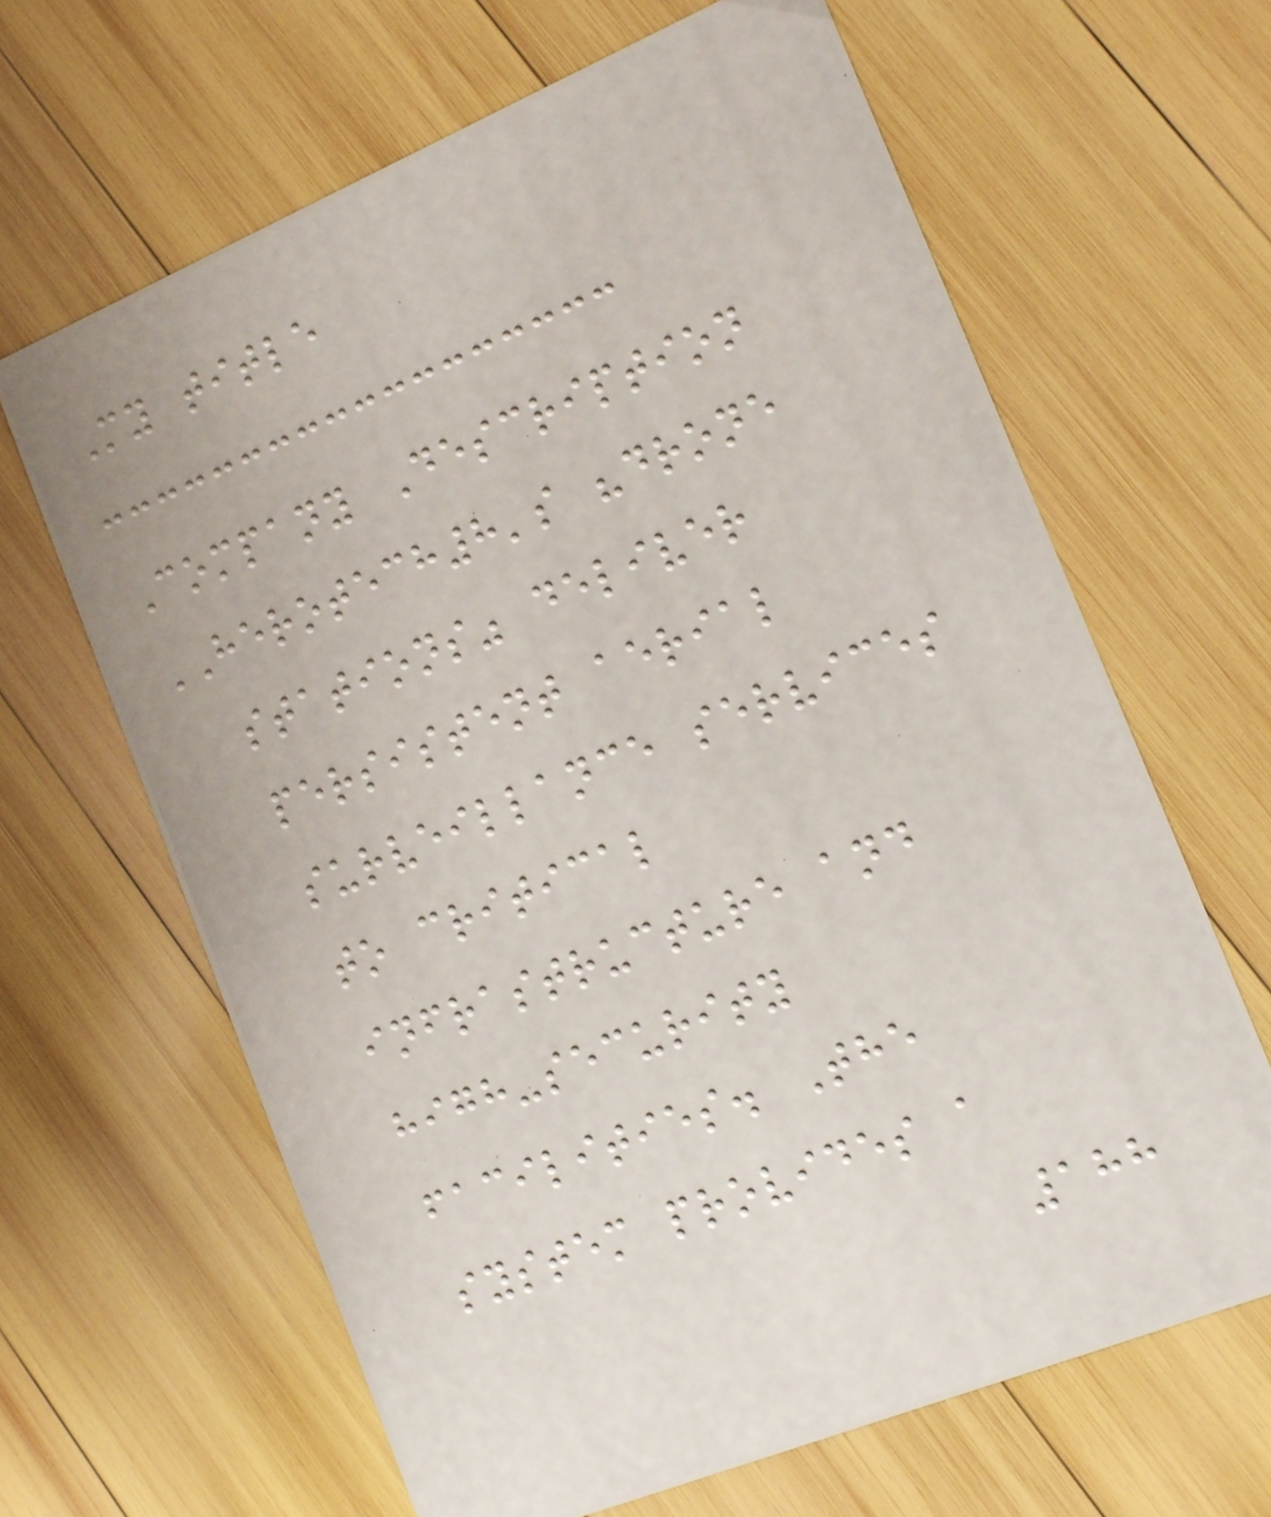My title
Company Description
HEROTECH8's "drone
stations" deliver
persistent aerial
surveillance services
to critical
infrastructure and
high-security
facilities. The
system provides a
188
